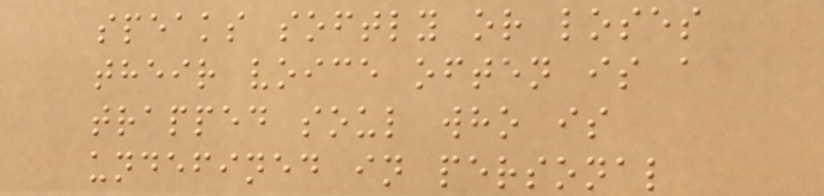speaks softly or loses
their voice often is a
trapped soul who is
undefined in personal
